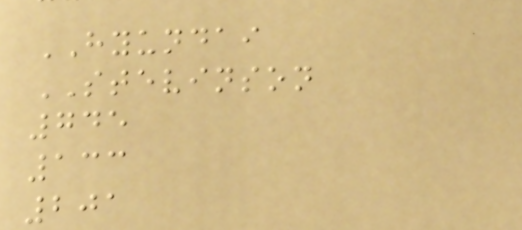HYUNDAI
STEVINSON
745
133
201
